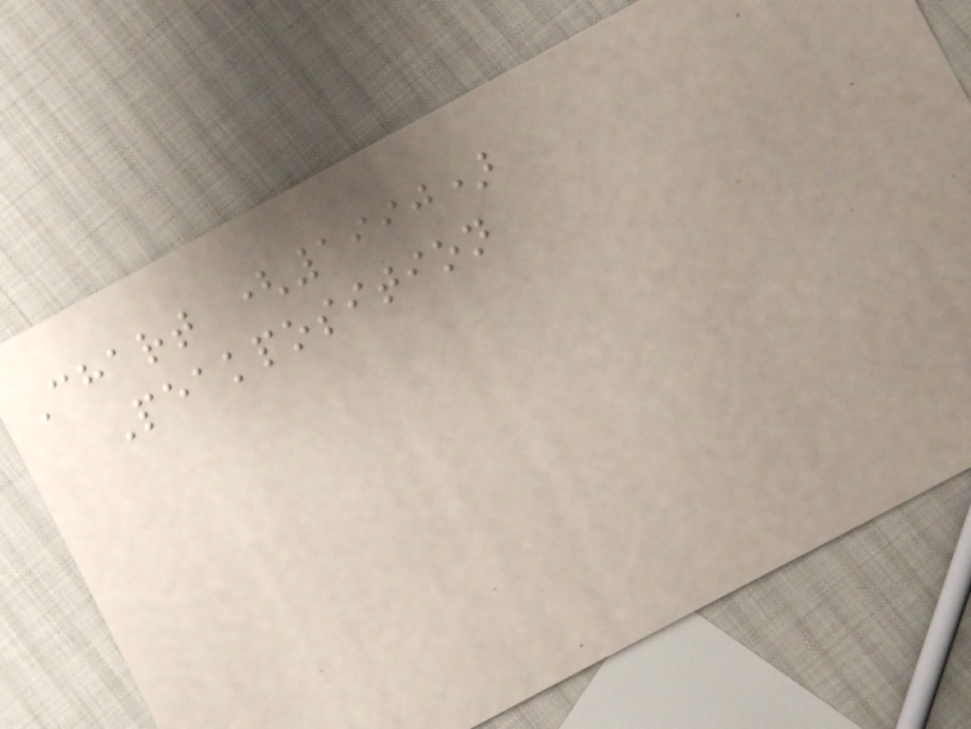Chart (1990)
Peakposition
